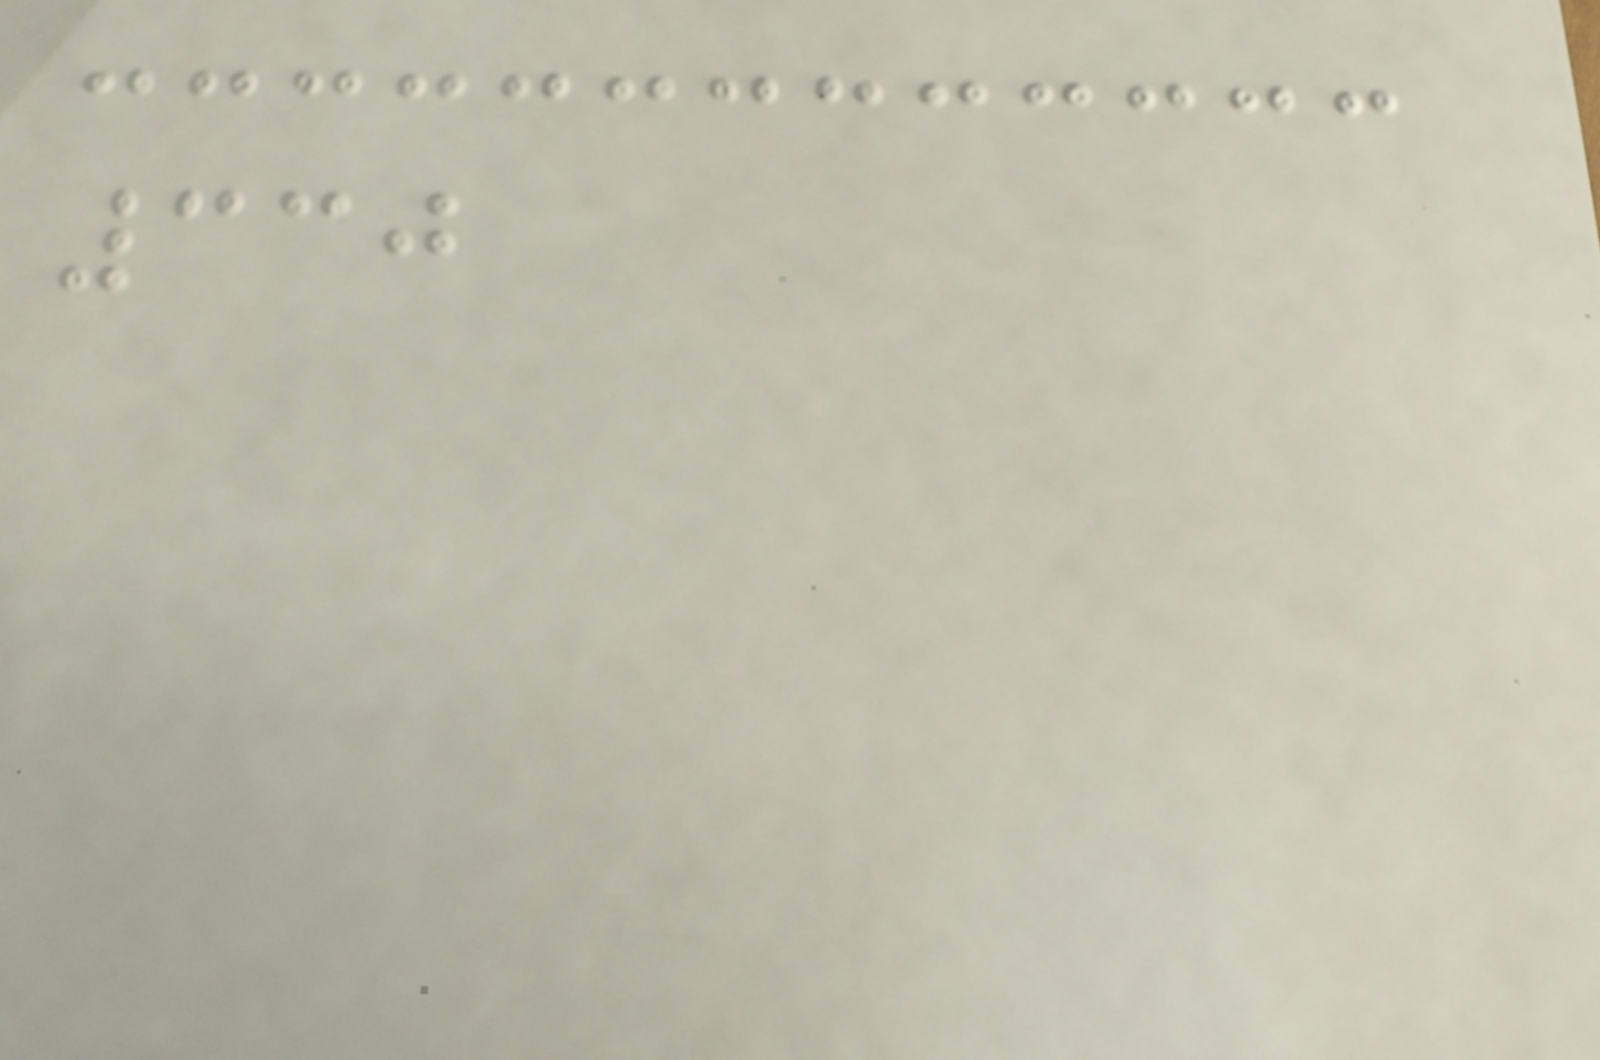330
